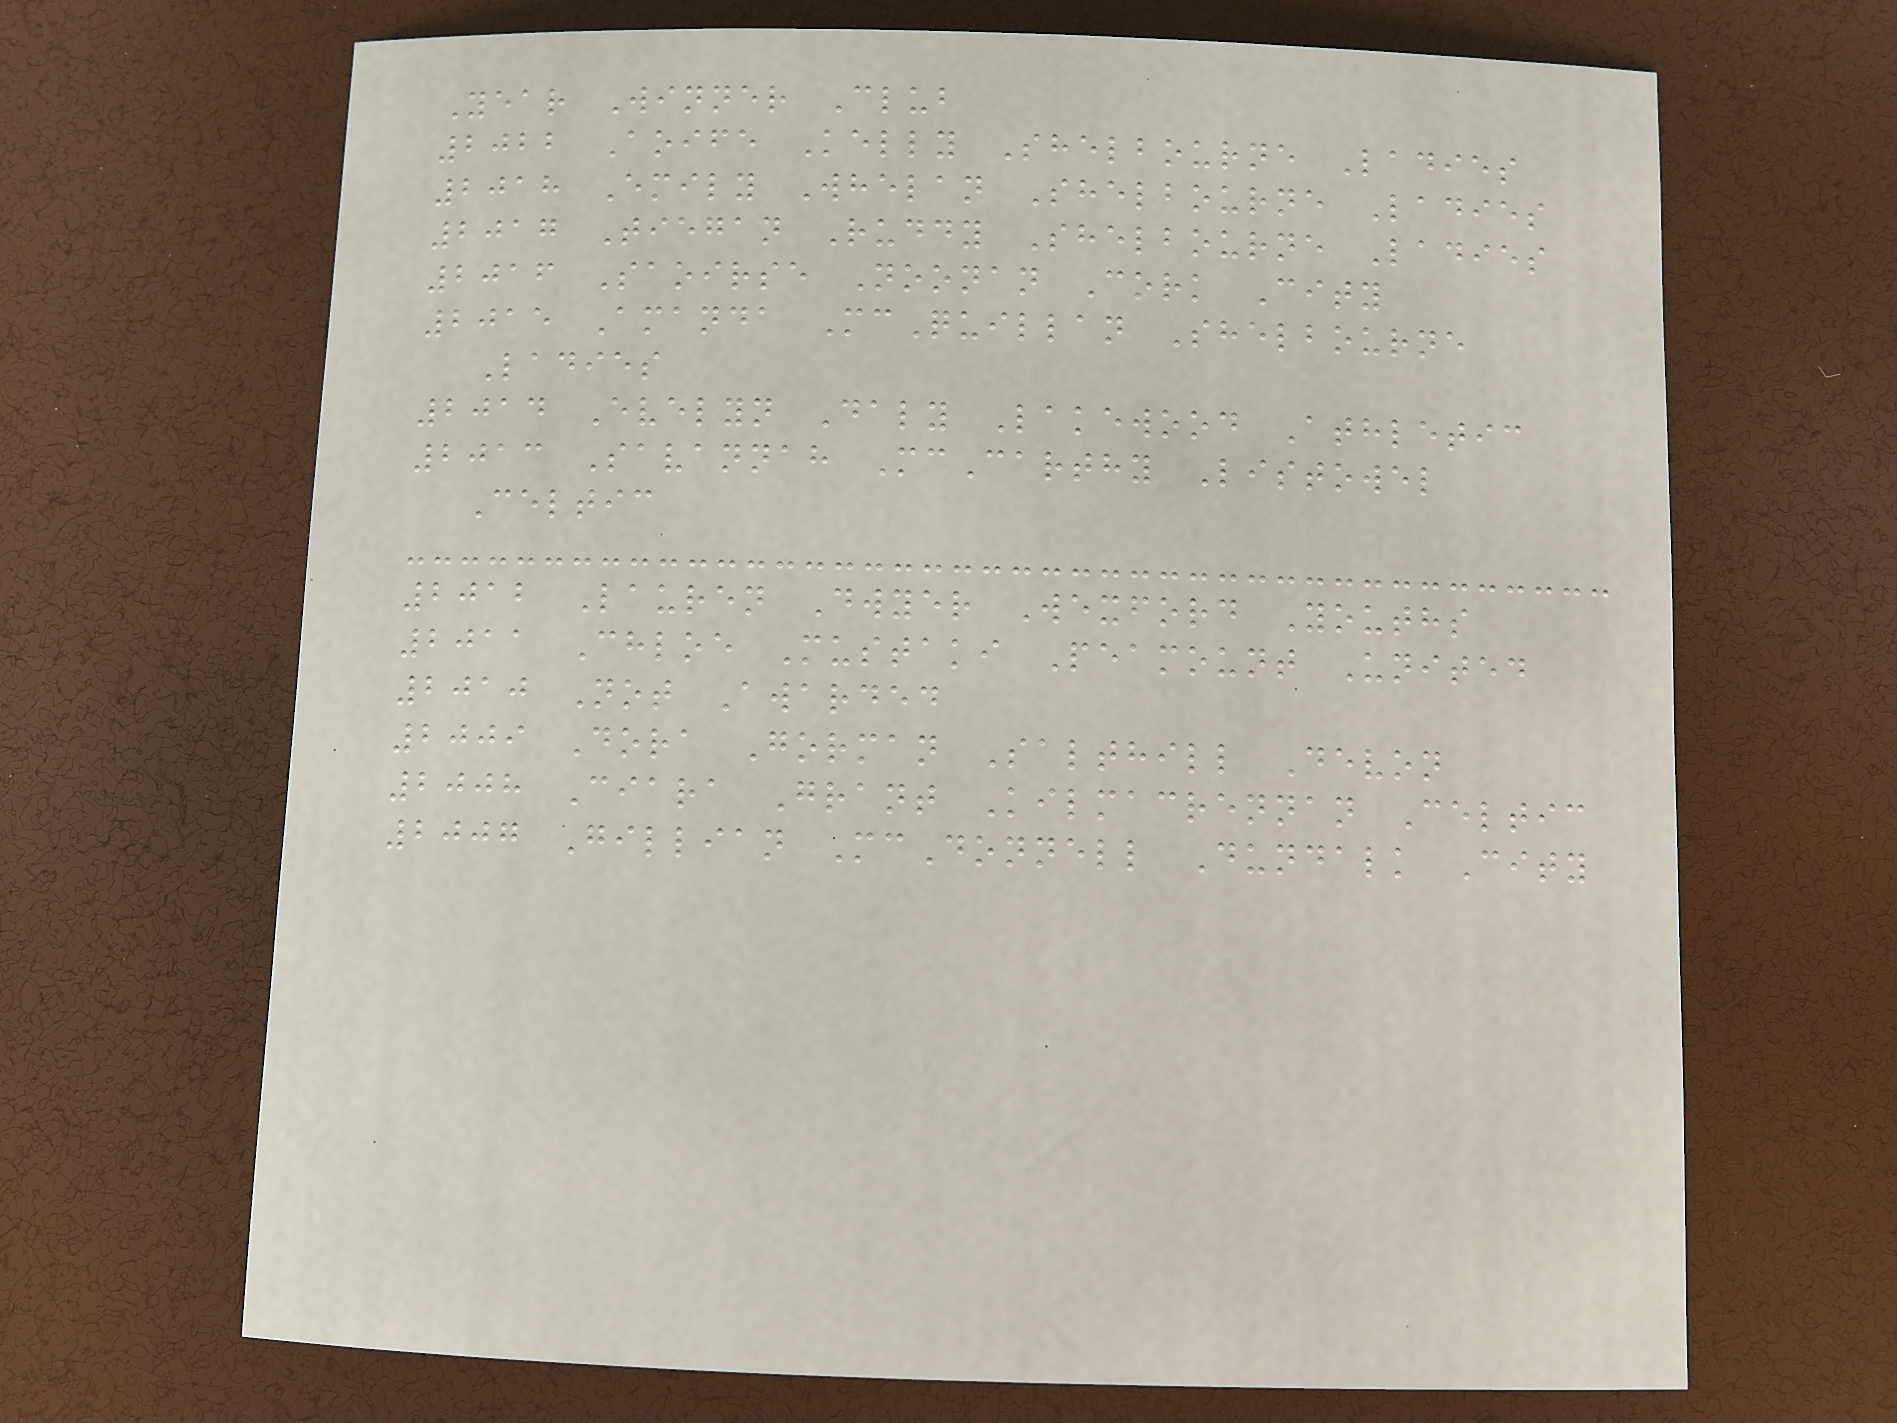Year Winner Club
2022 Aoife Kelly Shelbourne Ladies
2018 Emily Whelan Shelbourne Ladies
2017 Tiegan Ruddy Shelbourne Ladies
2016 Saoirse Noonan Cork City
2015 Amanda McQuillan Shelbourne
Ladies
2014 Evelyn Daly Lakewood Athletic
2013 Savannah McCarthy Listowel
Celtic
2012 Lauren Dwyer Wexford Youths
2011 Chloe Mustaki Peamount United
2010 Not Awarded
2009 Dora Gorman Salthill Devon
2008 Ciara Grant Kilmacrennan Celtic
2007 Gillian McDonnell Dundalk City
